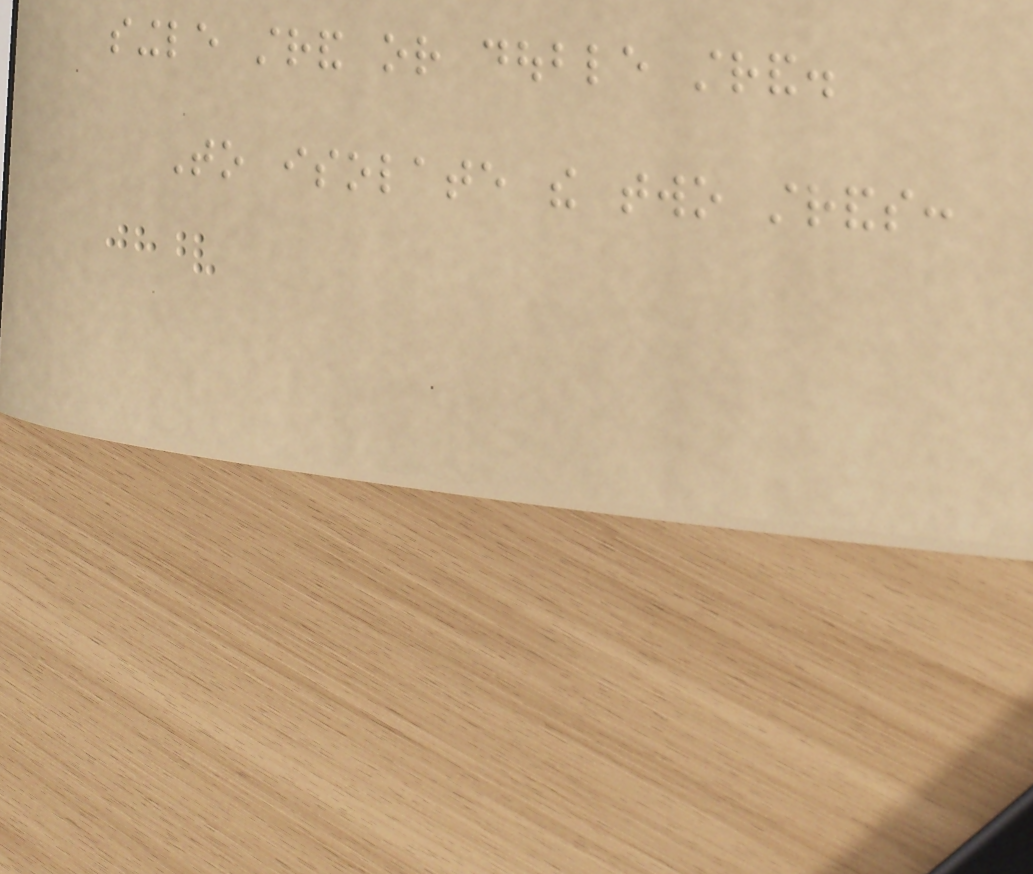single strand or double strand.
To isolate the two strands:
